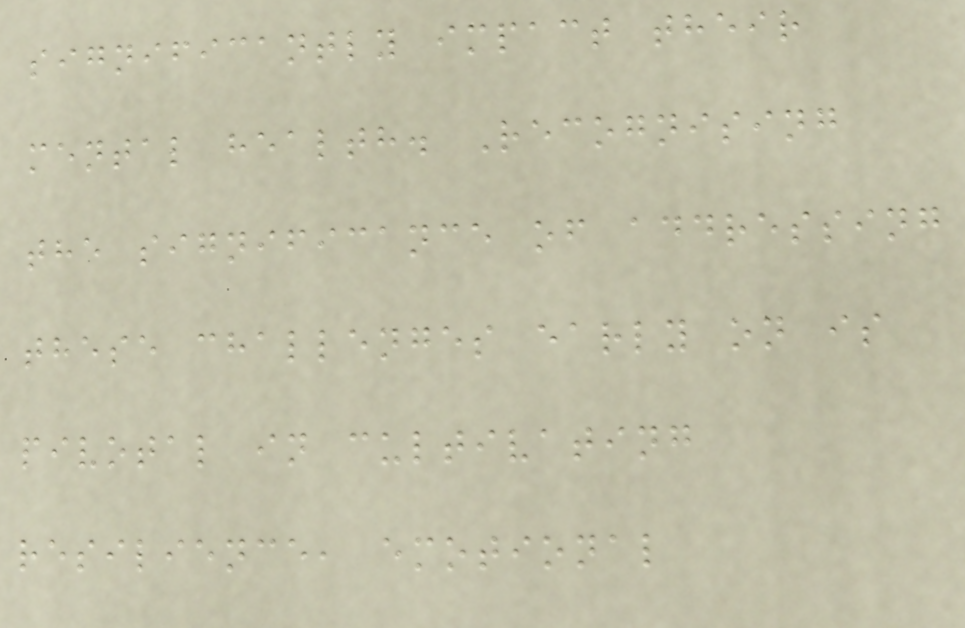significantly impact their
mental health. Recognising
the significance of addressing
these challenges early on is
pivotal in cultivating
resilience, emotional
